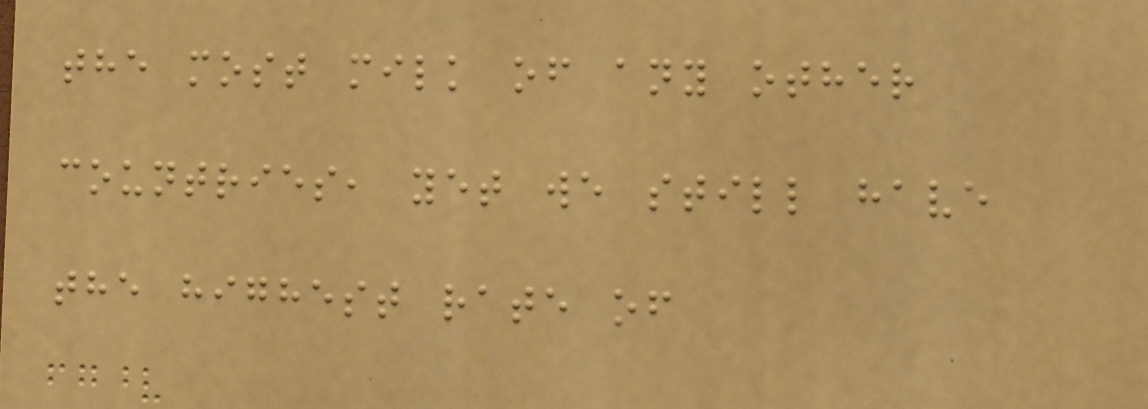the most milk of any other
countries, yet we still have
the highest rate of
